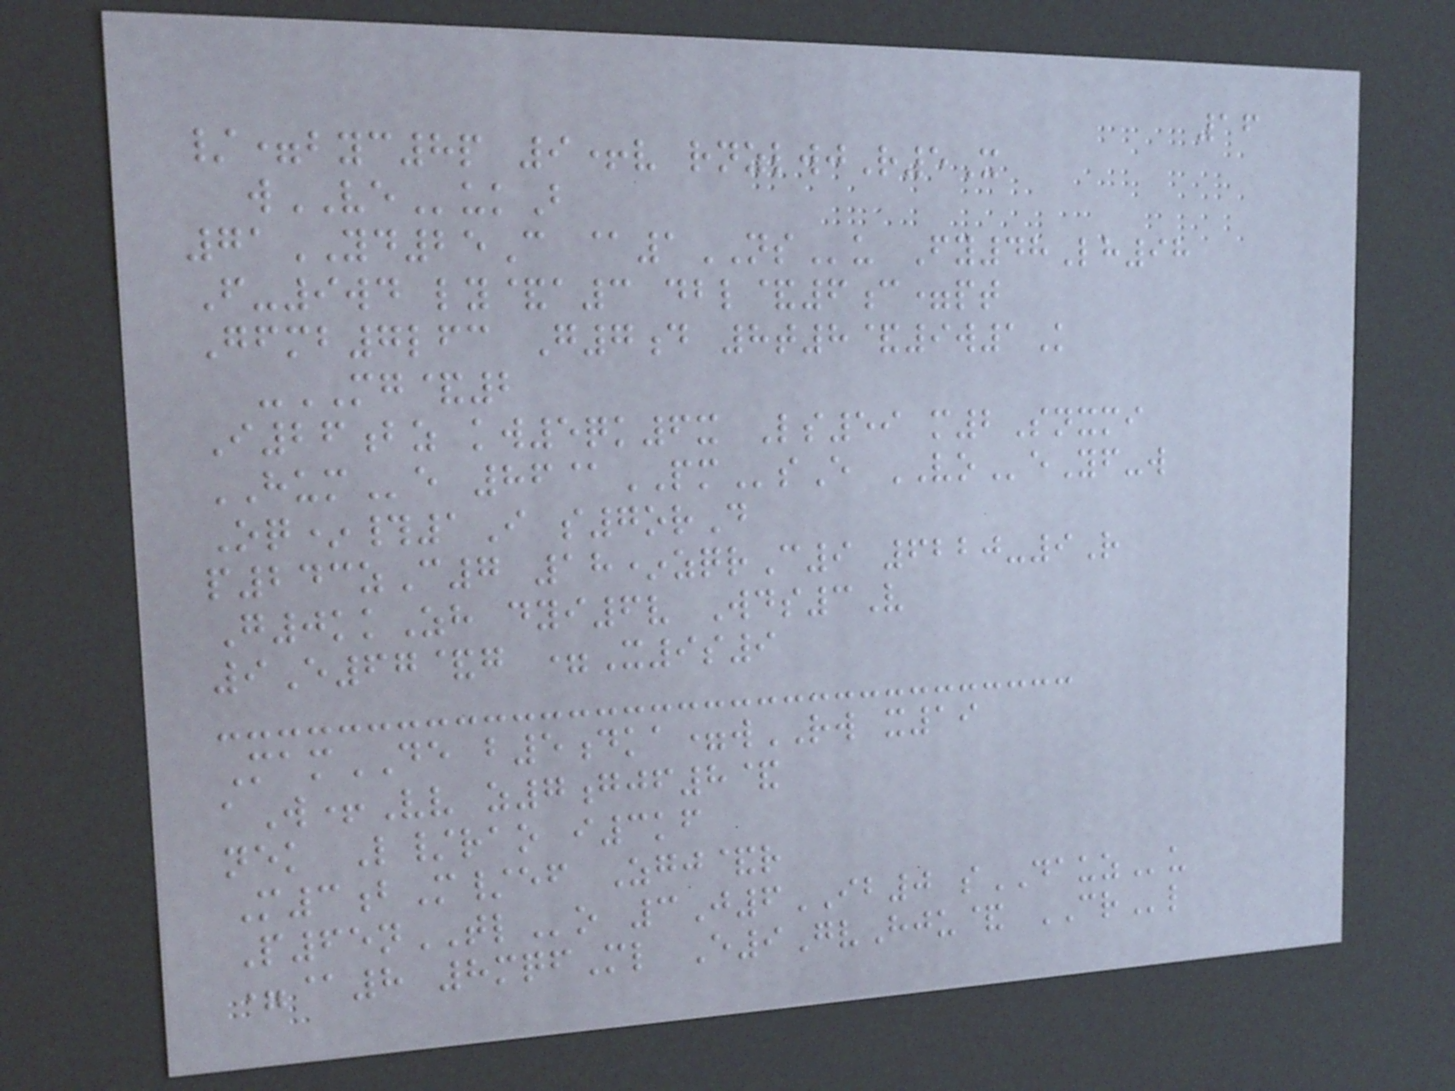16
/=byc8p 9+v rnzlwjR5X
wVEukB
71YD25C @1NSu Fy48Lh98
F-9wd ly&a3 dbl&6c=pt
Gfmb7lfc G7d 8t8&9w1K
-MG&2
I26bz kw5qk6x Ls59 m2Snxmi
HUMe 86@PMsE VOeYf-w
Oq*#1I s7orD
p243zC7 18*zqrC9 6220-9R
G0kkZh dyi6v Wds3V
9E67&g =X9s9
MamDE b5dka=wRW x19
aW+Vv z7gjf8&
nek L/rao i3kf
M3bM/ef Zgj&r
P65nTLo 3J6IB0 sDAUZu
=@8 8mqfMl E9GvHju& CRl
